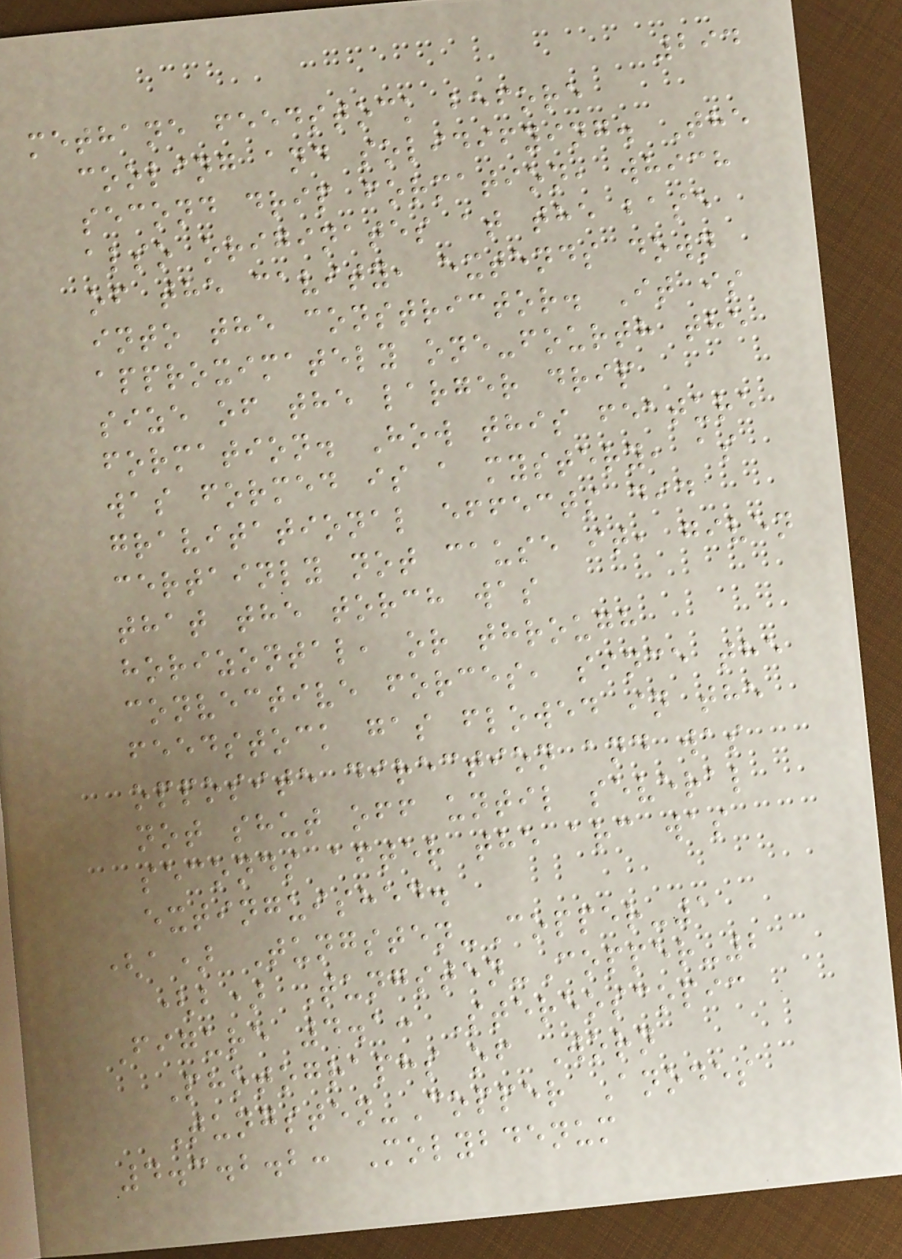294
methane feedstock before
cooling and solidifying. The
second drip formation, which
also originates at the base
of the cavity, extends down
into the constrictor. It is
approximately one-fourth the
size of the larger drip
formation. How this feature
was formed is a mystery, as
gravitational effects did
certainly not cause it, given
that the torch was
horizontal, or through
convective forces, since the
feedstock gas flowed in the
opposite direction and was
not shut off until several
seconds after the arc was
extinguished.
(a) Tungsten-Copper-1
(b) Tungsten-Copper-2
Figure 4.1: Stereoscopic
Photographs of Worn
Tungsten-Copper Anodes
4.3.2.2: Molybdenum
